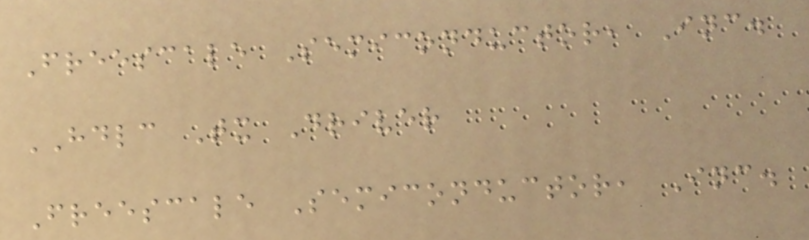Freescale Semiconductor, Inc.
HDLC Tx Driver
Freescale Semiconductor, Inc.
